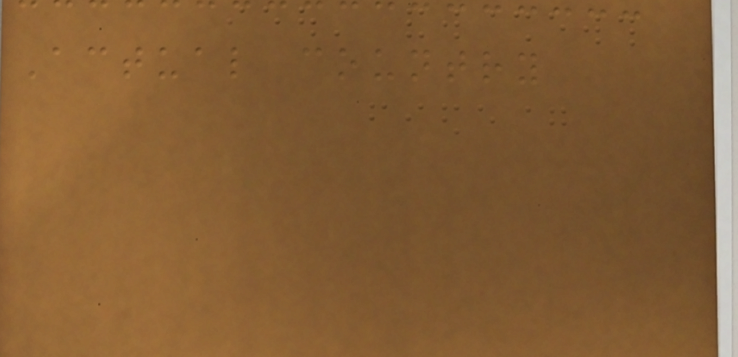Actual country
